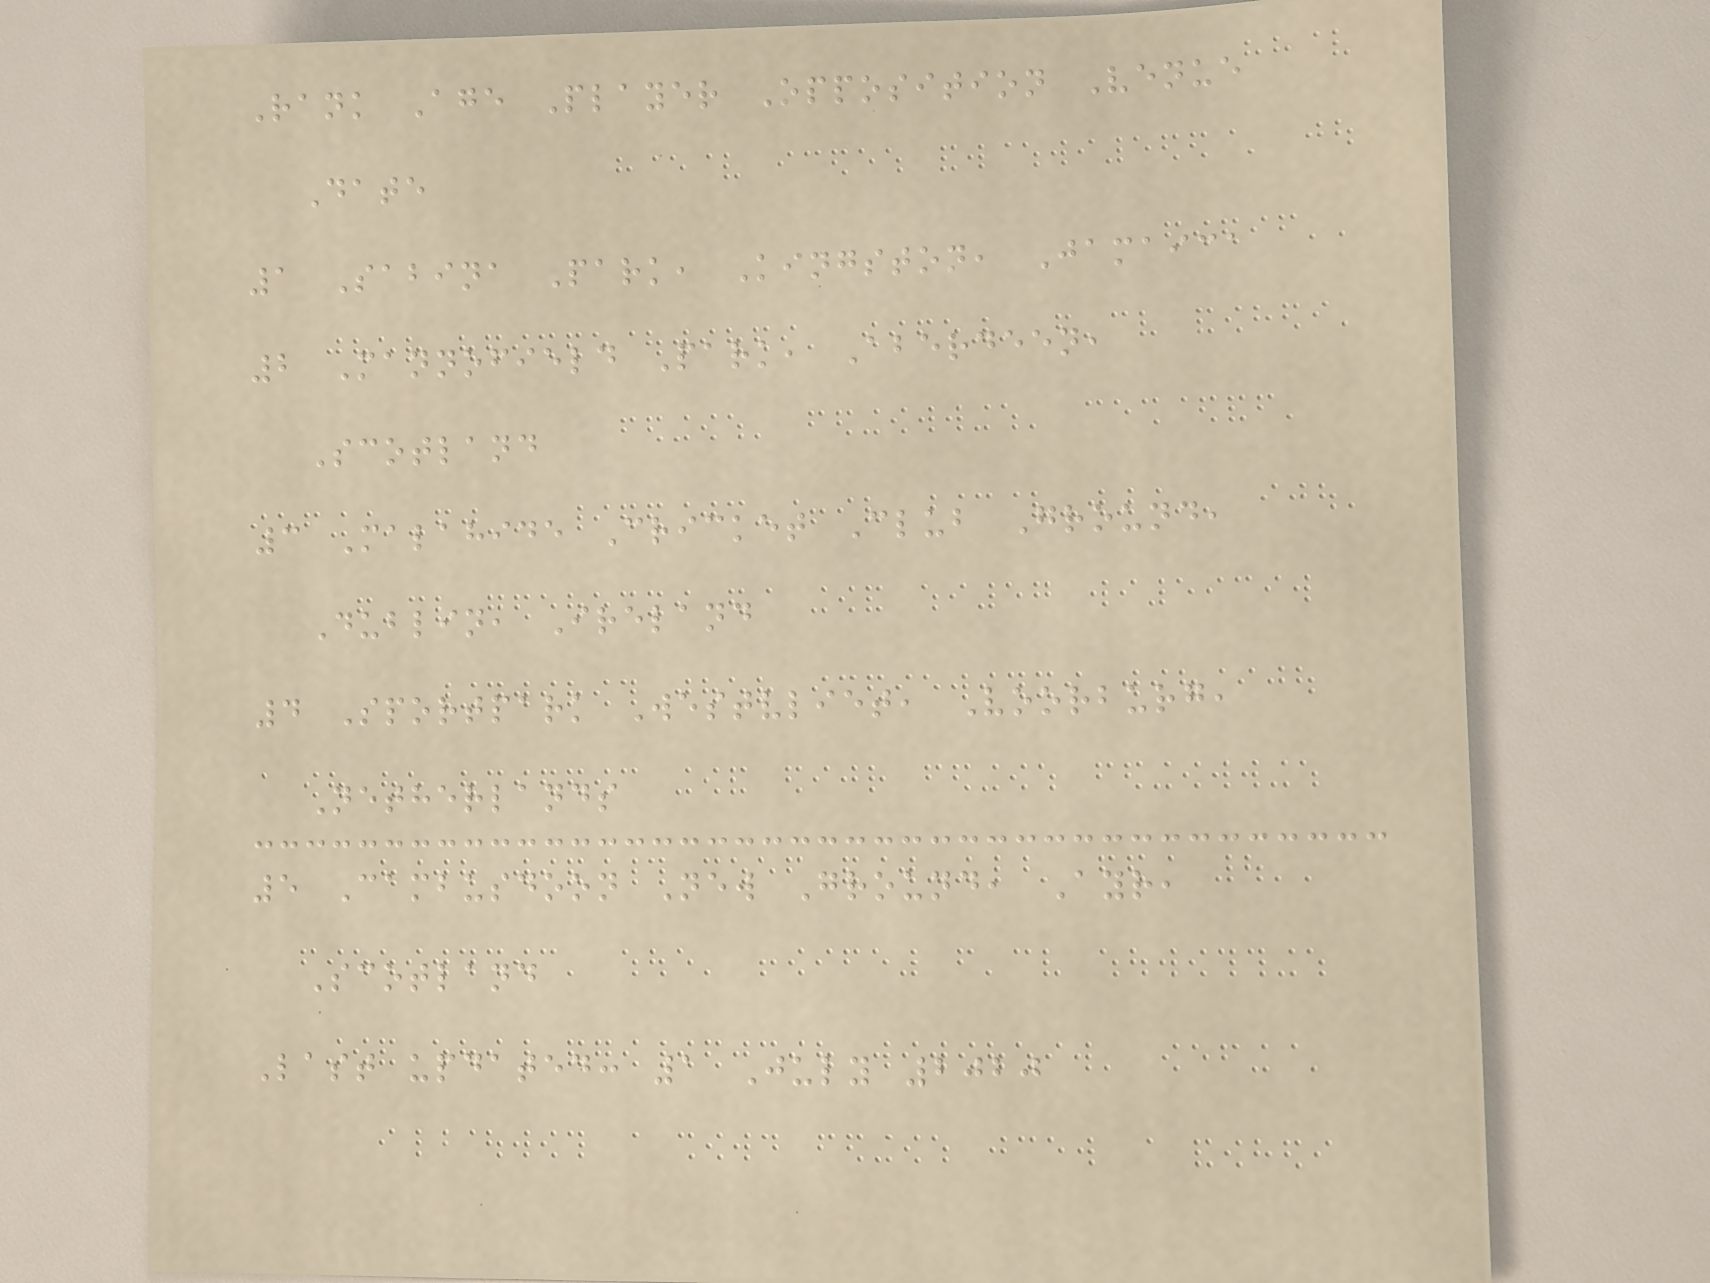Rank Age Player Opposition Venue
Date
1 Sabina Park, Kingston, Jamaica
2 Mannofield Park, Aberdeen,
Scotland
3 Malahide Cricket Club Ground,
Dublin, Ireland
4 Sportpark Westvliet, Voorburg,
Netherlands
5 Cambusdoon New Ground, Ayr,
Scotland
Last updated: 1 July 2020
